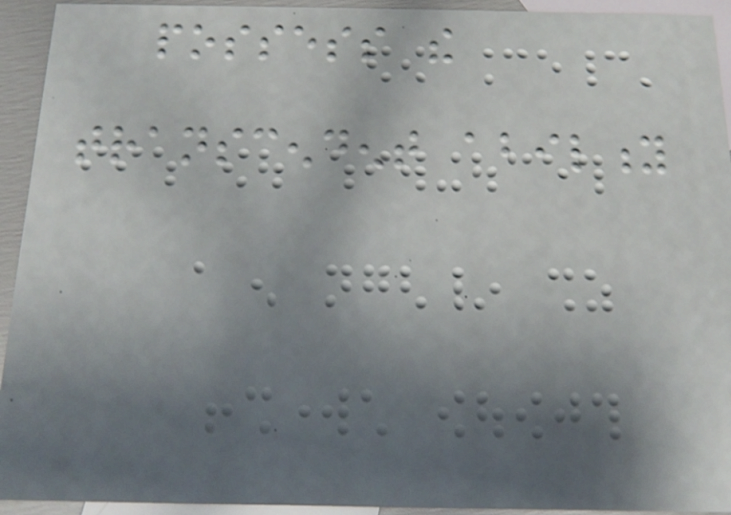possess the
transcendent ability
